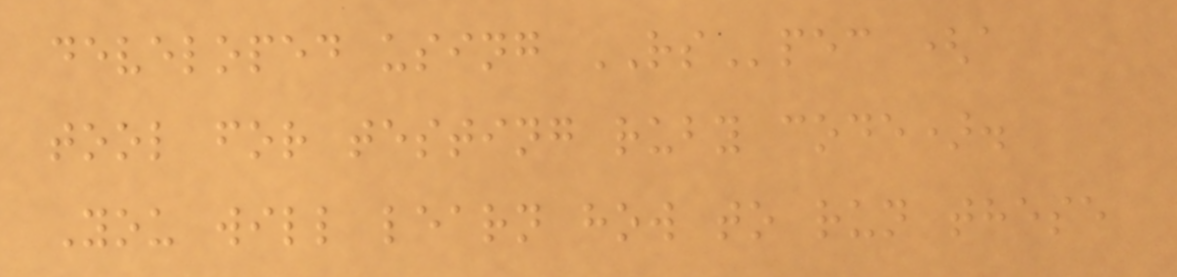developed using RSpec (a
tool for testing ruby code).
You will learn how to run these
